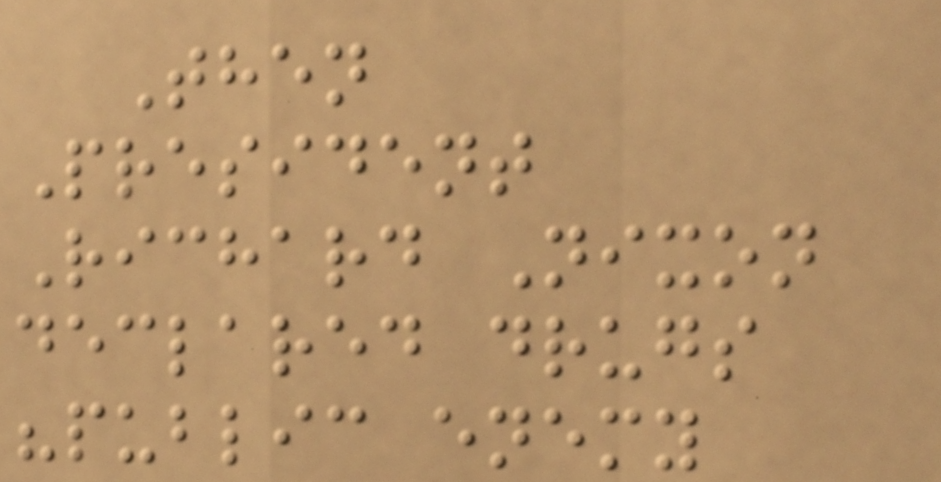Then
President
Richard Nixon
declared drugs
"public enemy
